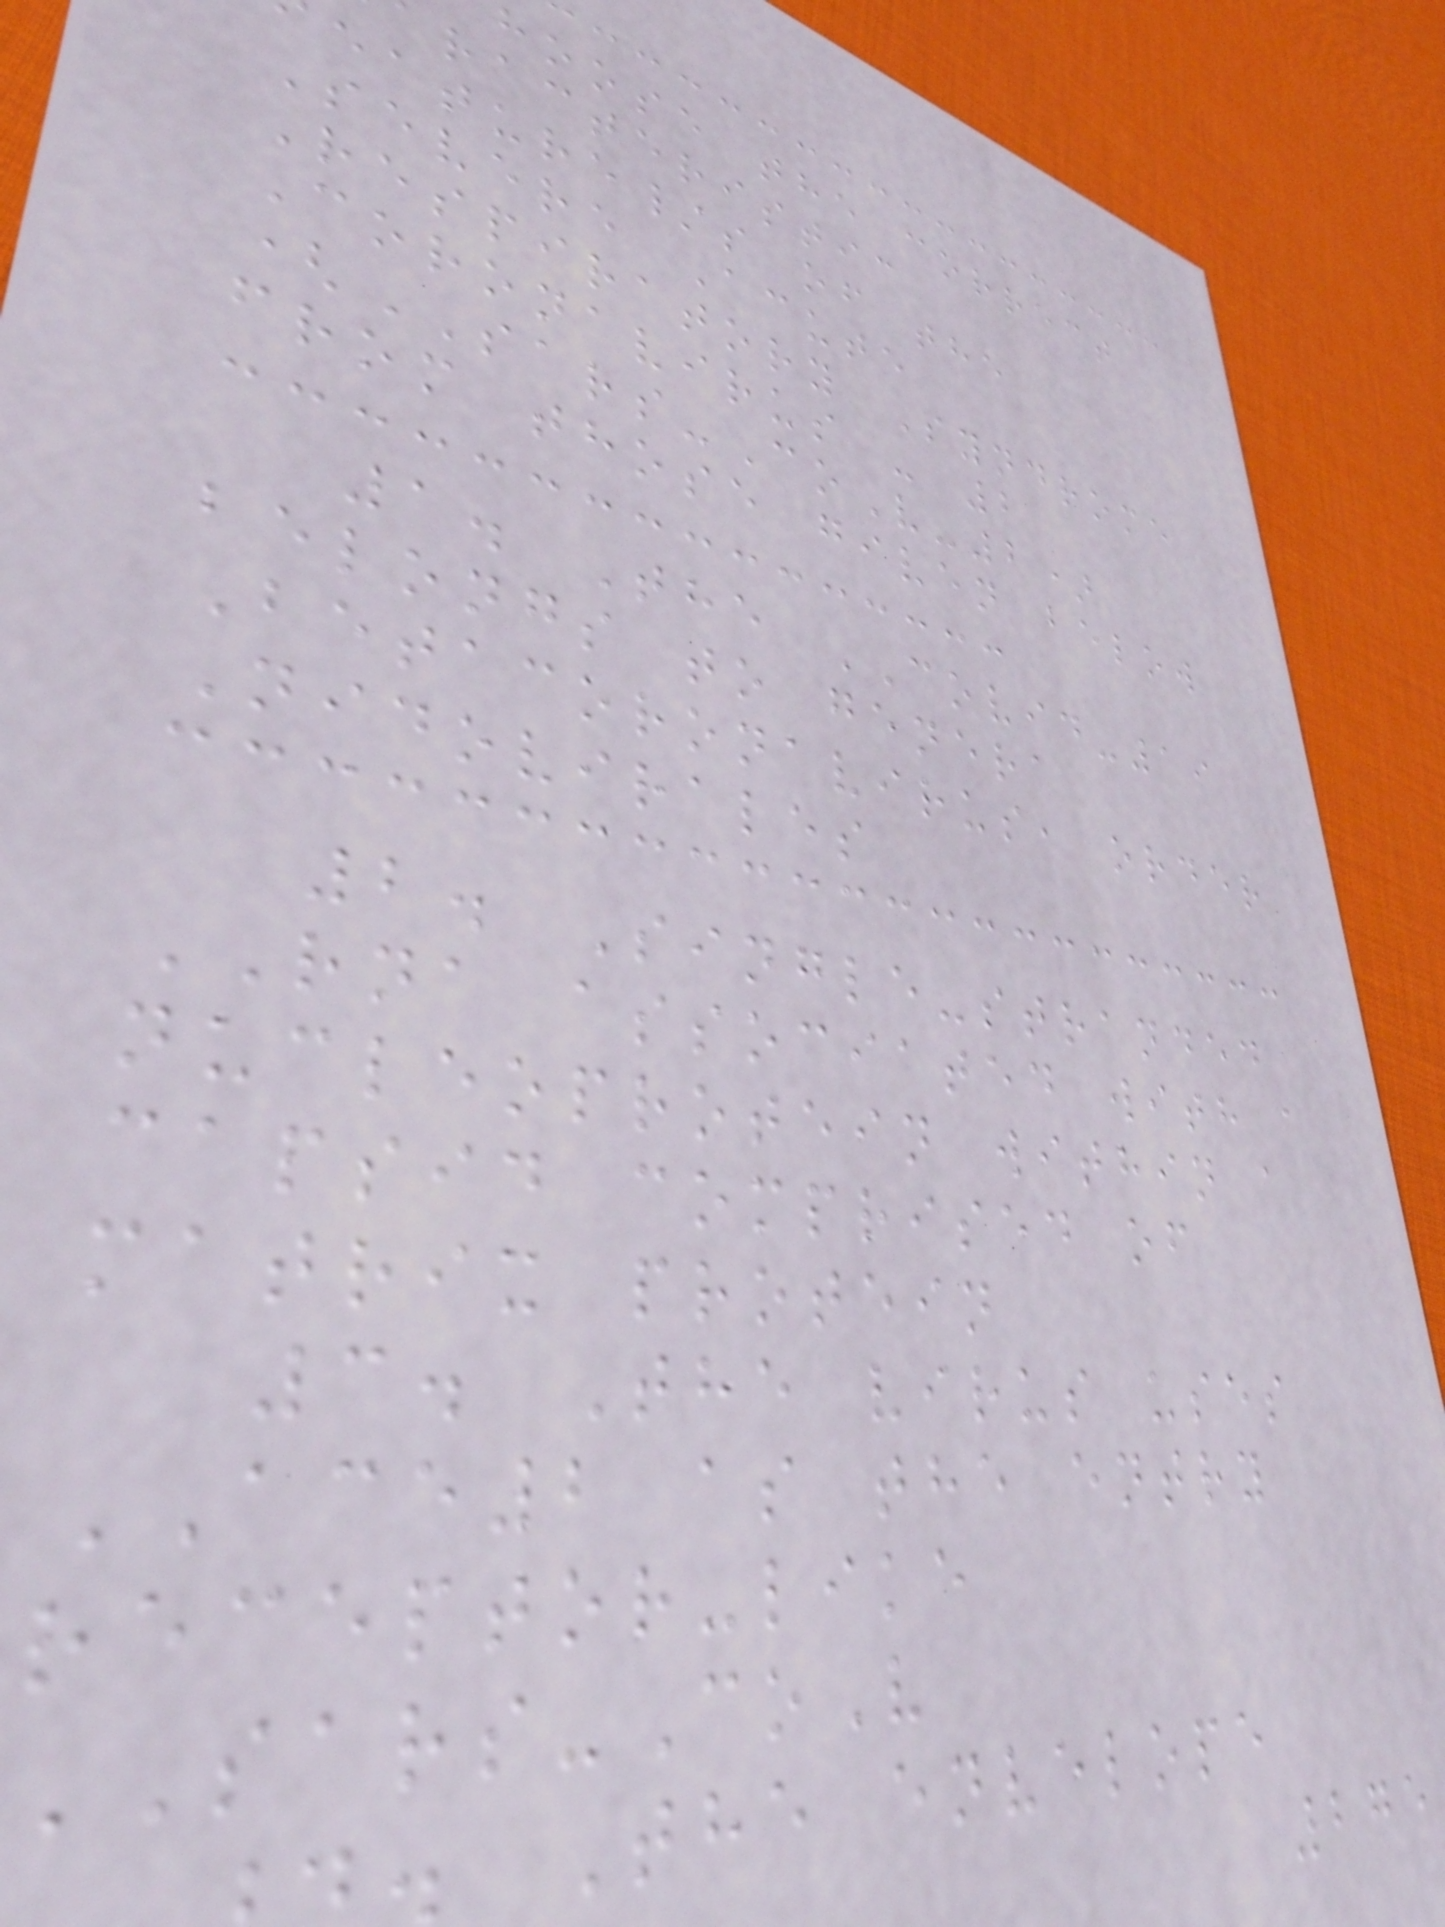hoose the correct
racteristic
eature/s of the
Severe Acute
Respiratory Syndrome
Coronavirus - 2
(SARS-CoV-2)
from those given below
1. The COVID-19
belongs to genera
Betacoronavirus, order
Nidovirales
2. Single-stranded
RNA associated with a
nucleoprotein within a
capsid comprised of
matrix protein
3. The virus uses
ACE2 as the entry
receptor-like
-CoV
The envelope
275
